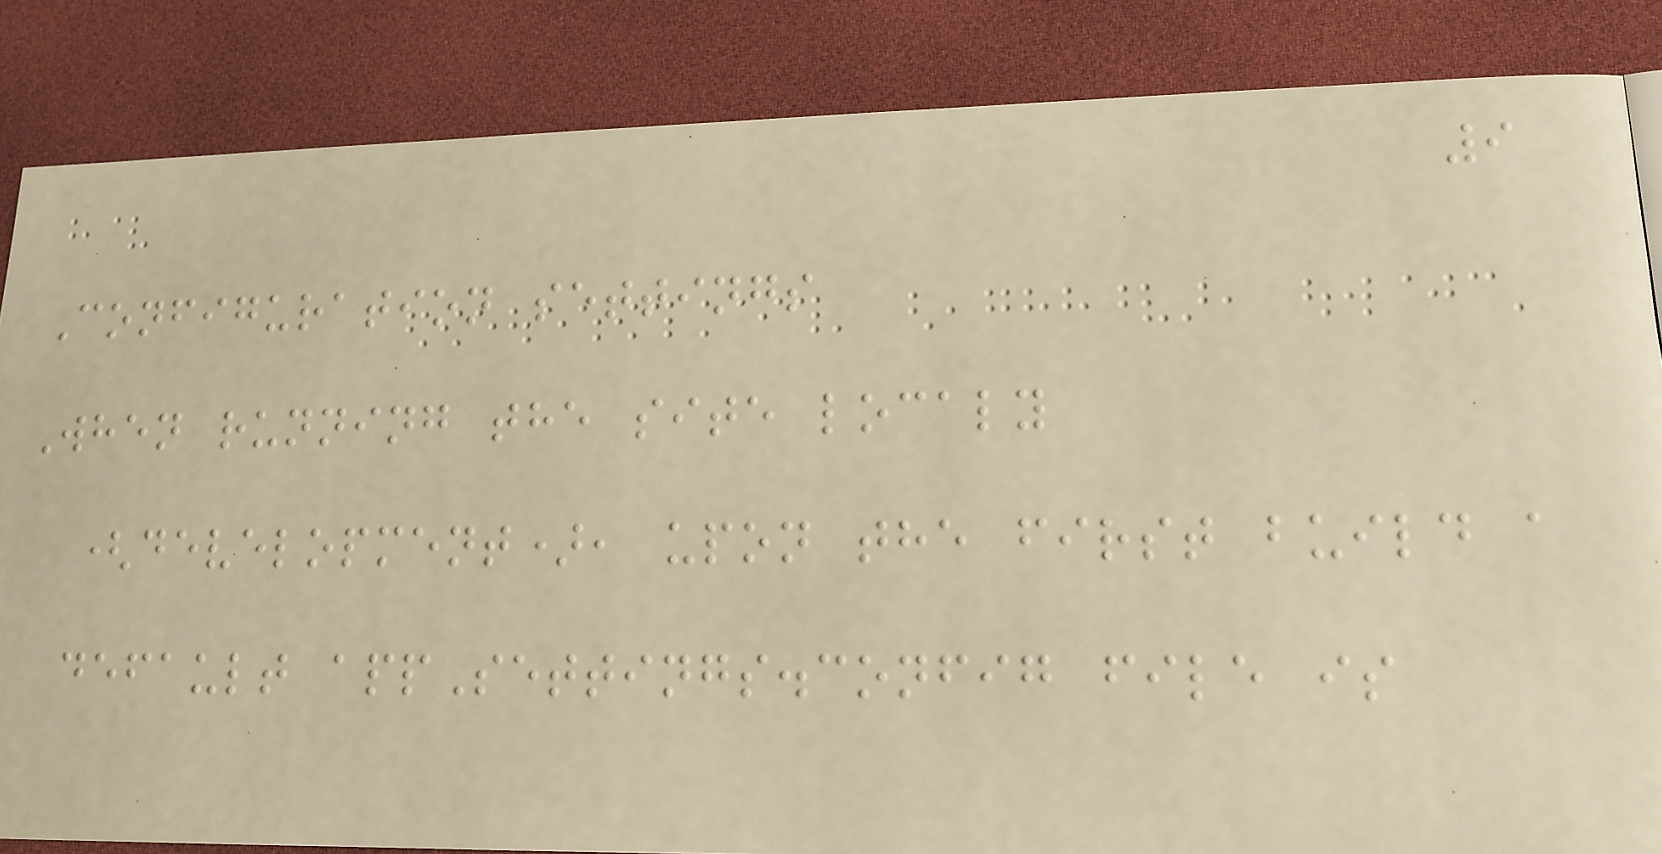9
Configuration settings
When running the site localy
(development), upon the first build a
default appSettings.config file is
